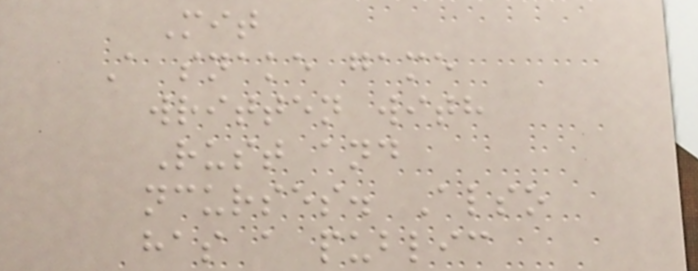Mit
A snake game
written with
Rust and
ncurses. Also
has a public
